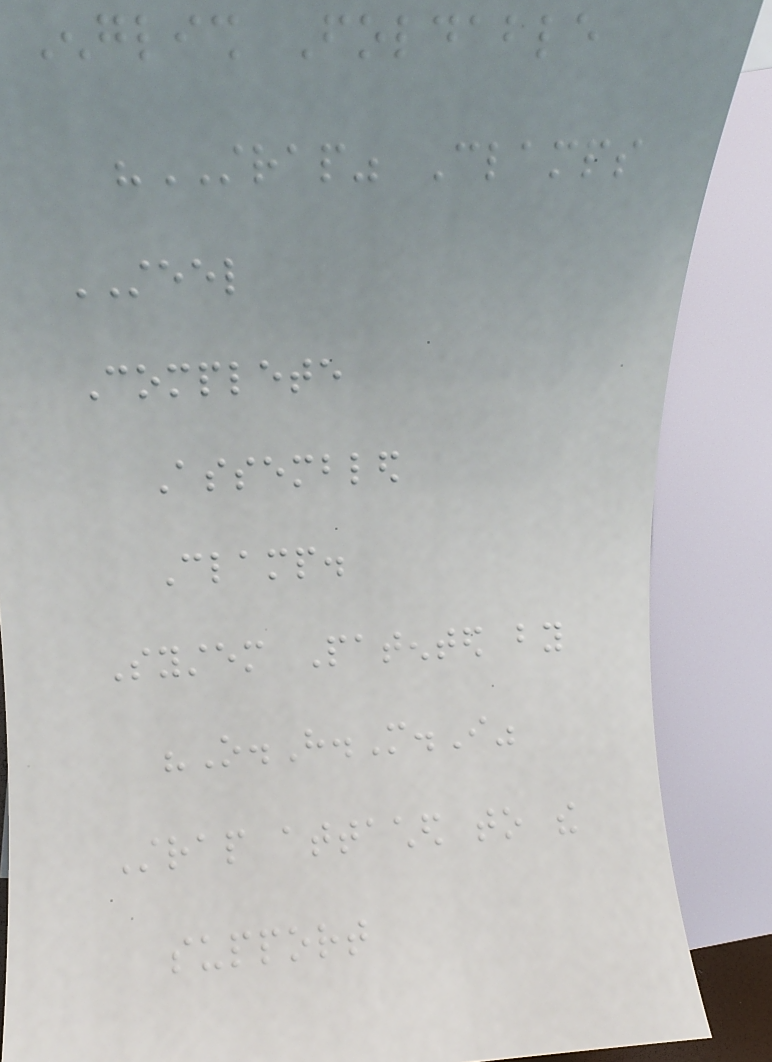English Foldable
"STRAP" Clamps
STEEL
Complete
Assembled
Clamp.
System Patented by
"O.H.M.I"
Strap attached to the
support
